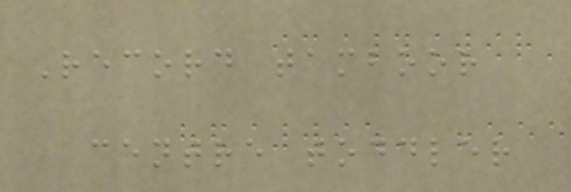Record tamboor
centre toddler
